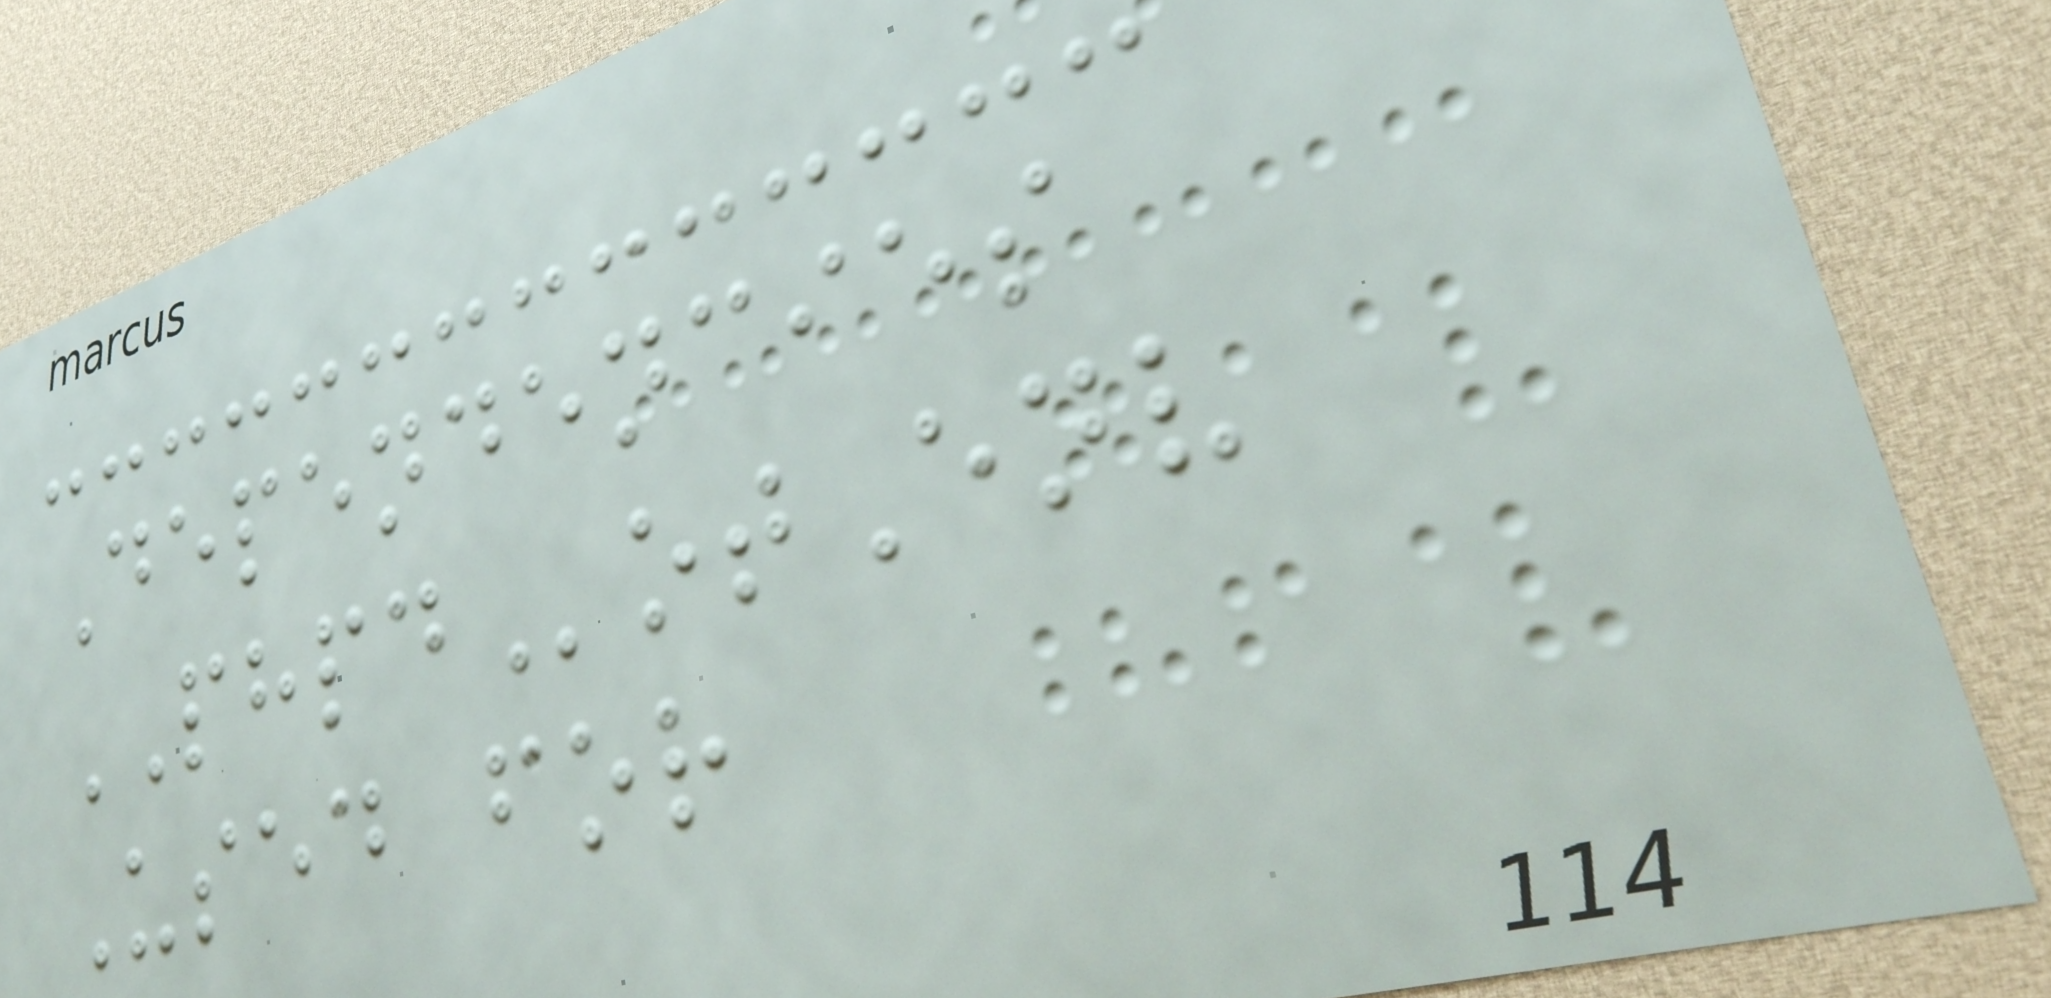Dependencies
PHPDotEnv
Used for
